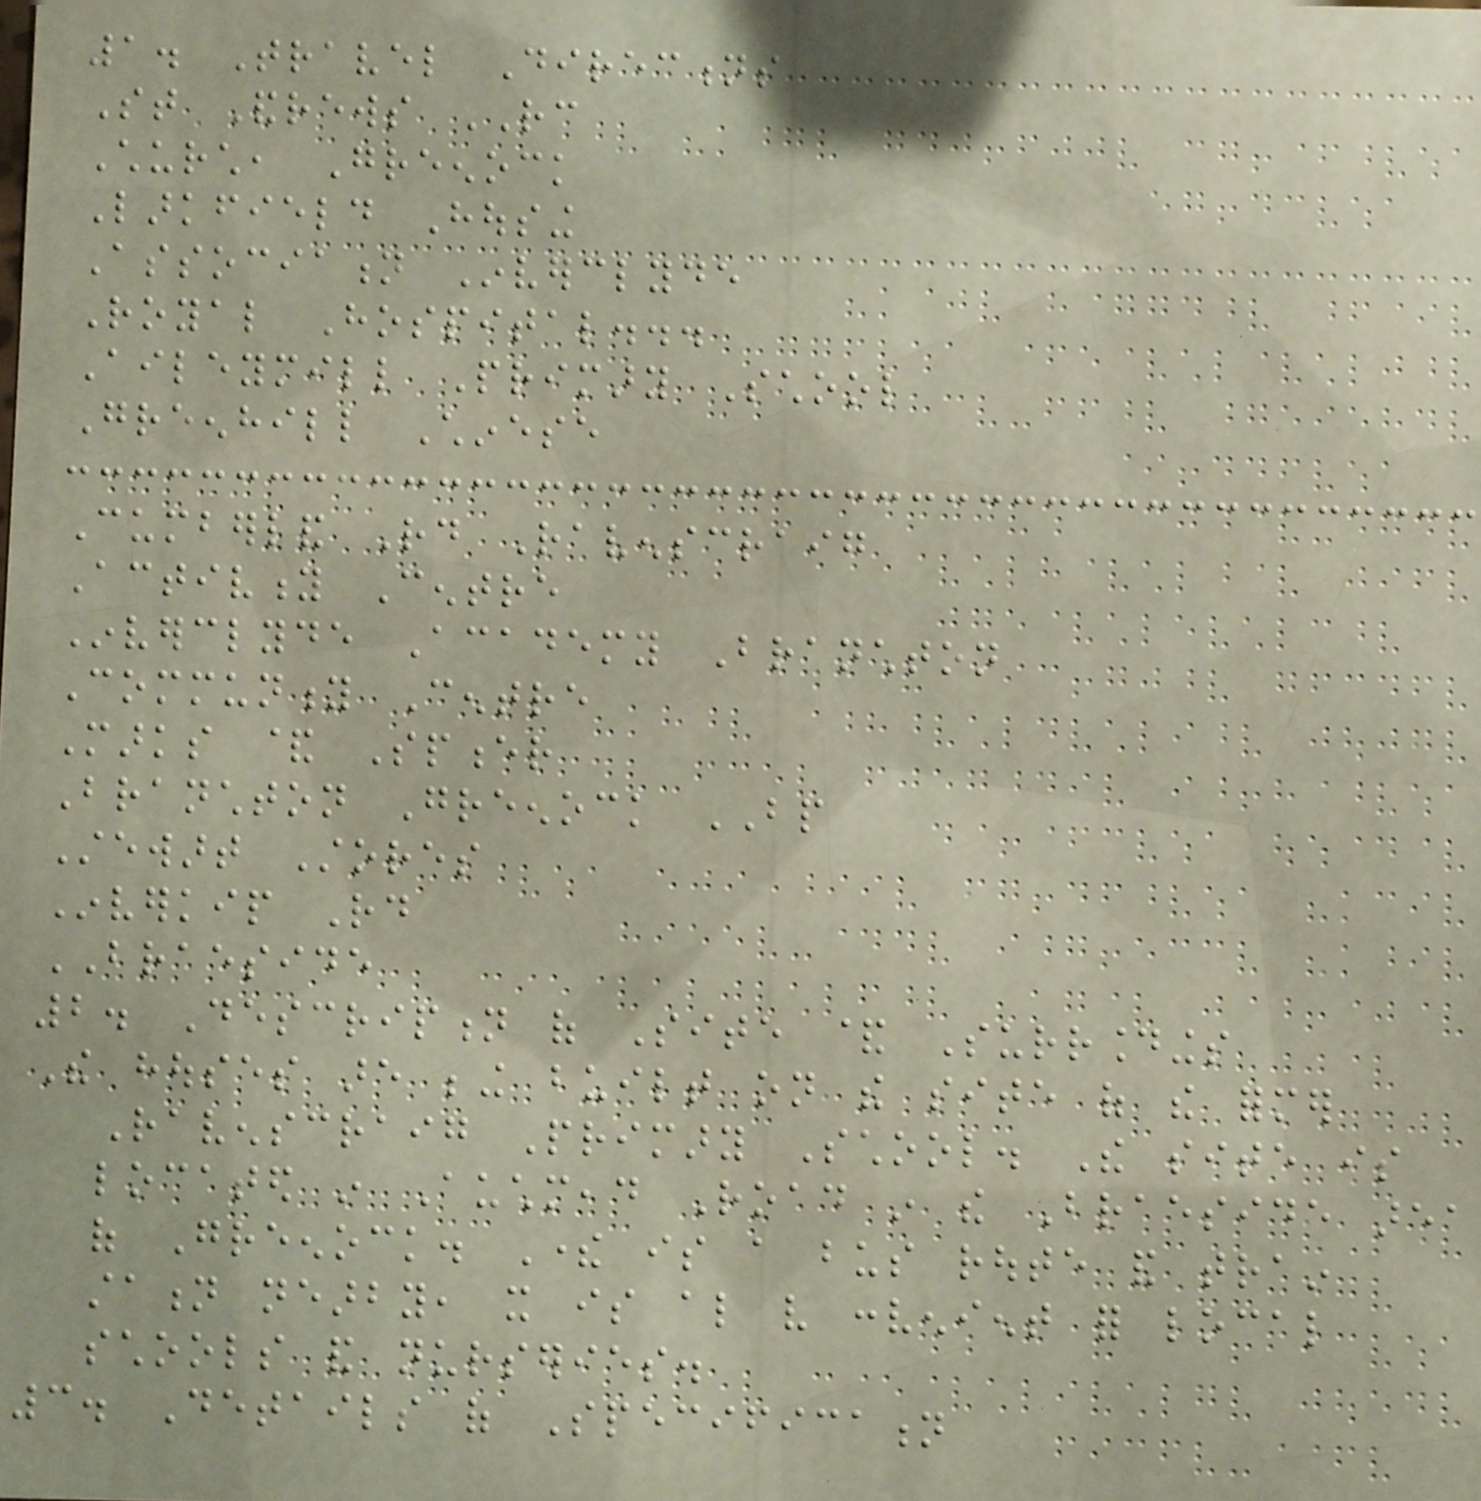1. Travel Directions
St Andrews RC
Church, Greenock
Larkfield Housing
Association Inverclyde
Royal Hospital...
Aileymill Primary School
Greenhill Chinese
Cumberland Rd Ravenscraig
Activity Centre
Inverclyde Academy Branchton
Community Centre
Marks & Spencer
Branchton Greenock BP
Stewart Stores
Inverkip Rd
BRAESIDE
2. Description of Site & Surroundings
The houses are being built on the site of the former
Ravenscraig Primary School. The site is
located in Auchmead Road in the Braeside area
of Greenock. There is a bus route and train
station nearby, it is also very convenient for local
schools and nurseries.
3. Details of Specification
